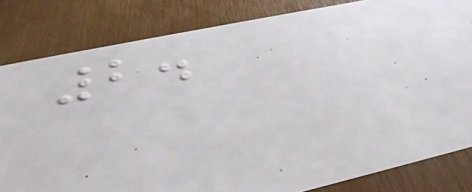2.
